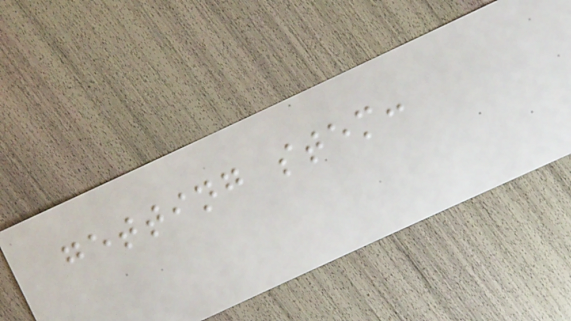getting stem:
